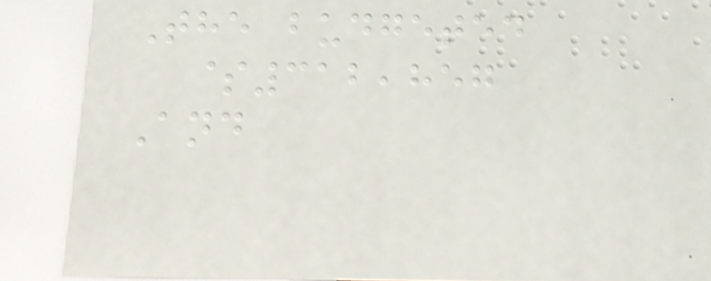The budgeted
$312,857
And
